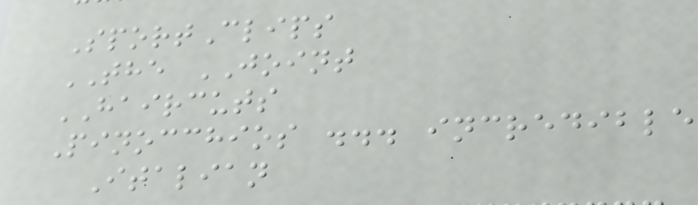SportClips
THE JOINT
HAIRCUTS
Pinocchios ... incredible
Italian
